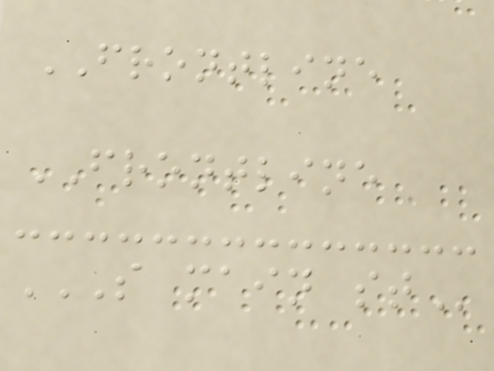FRONTLINE
FRONTLINE
S MAIN ST
